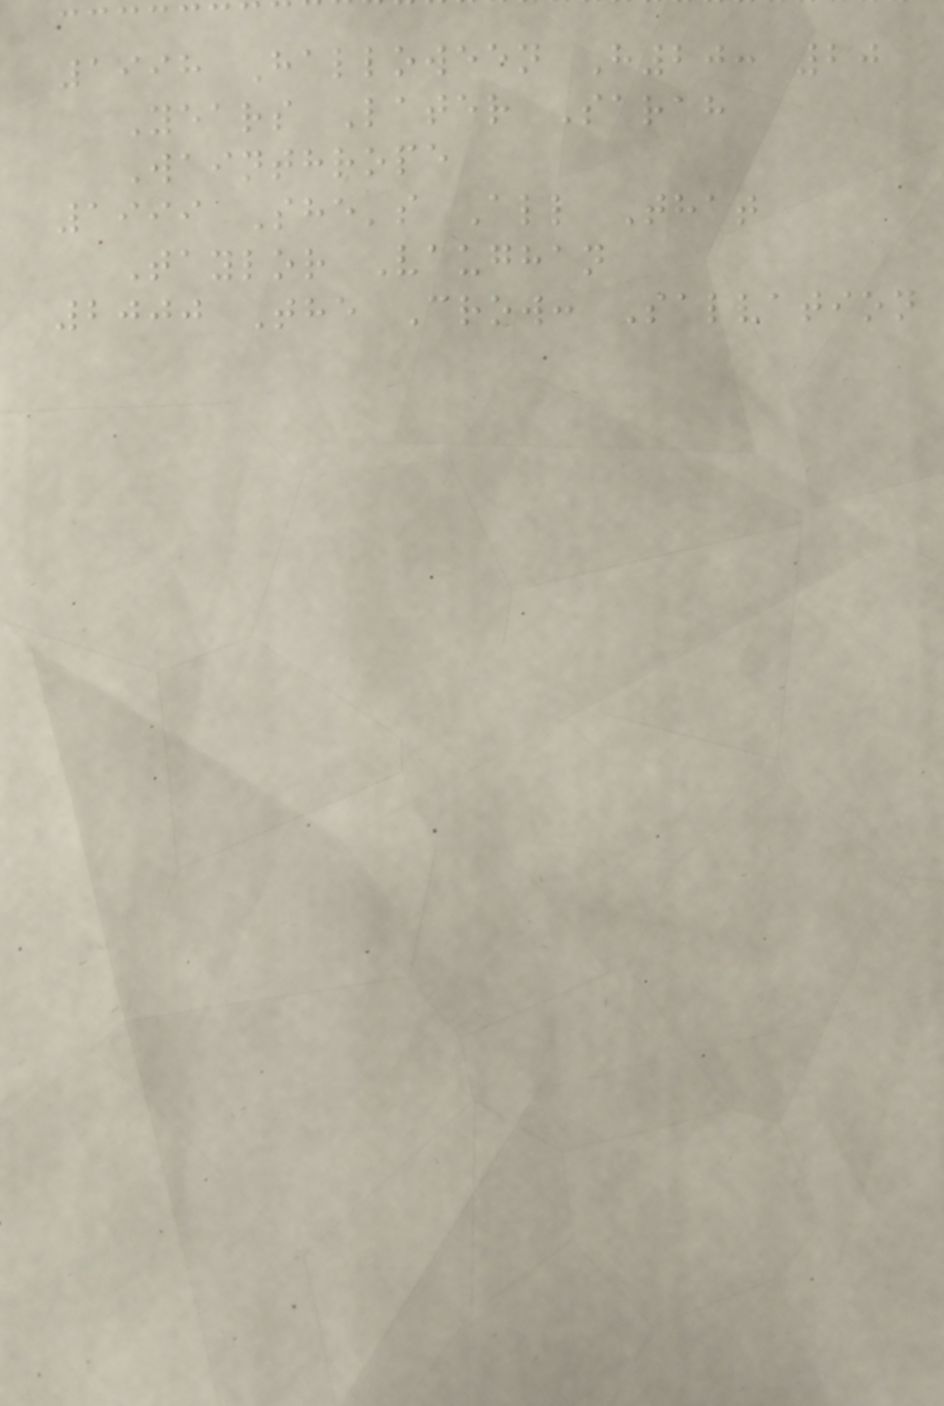1998 Halloween H20: 20
Years Later Sarah
Wainthrope
1999 She's All That
Taylor Vaughan
2000 The Crow: Salvation
